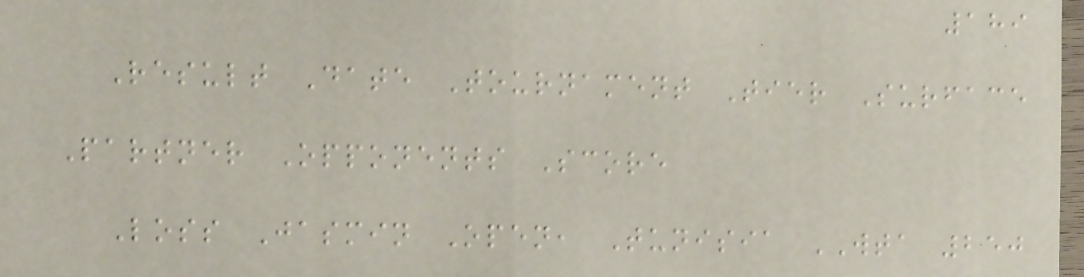189
Result Date Tournament Tier Surface
Partner Opponents Score
Loss Jasmin Open, Tunisia WTA 250
